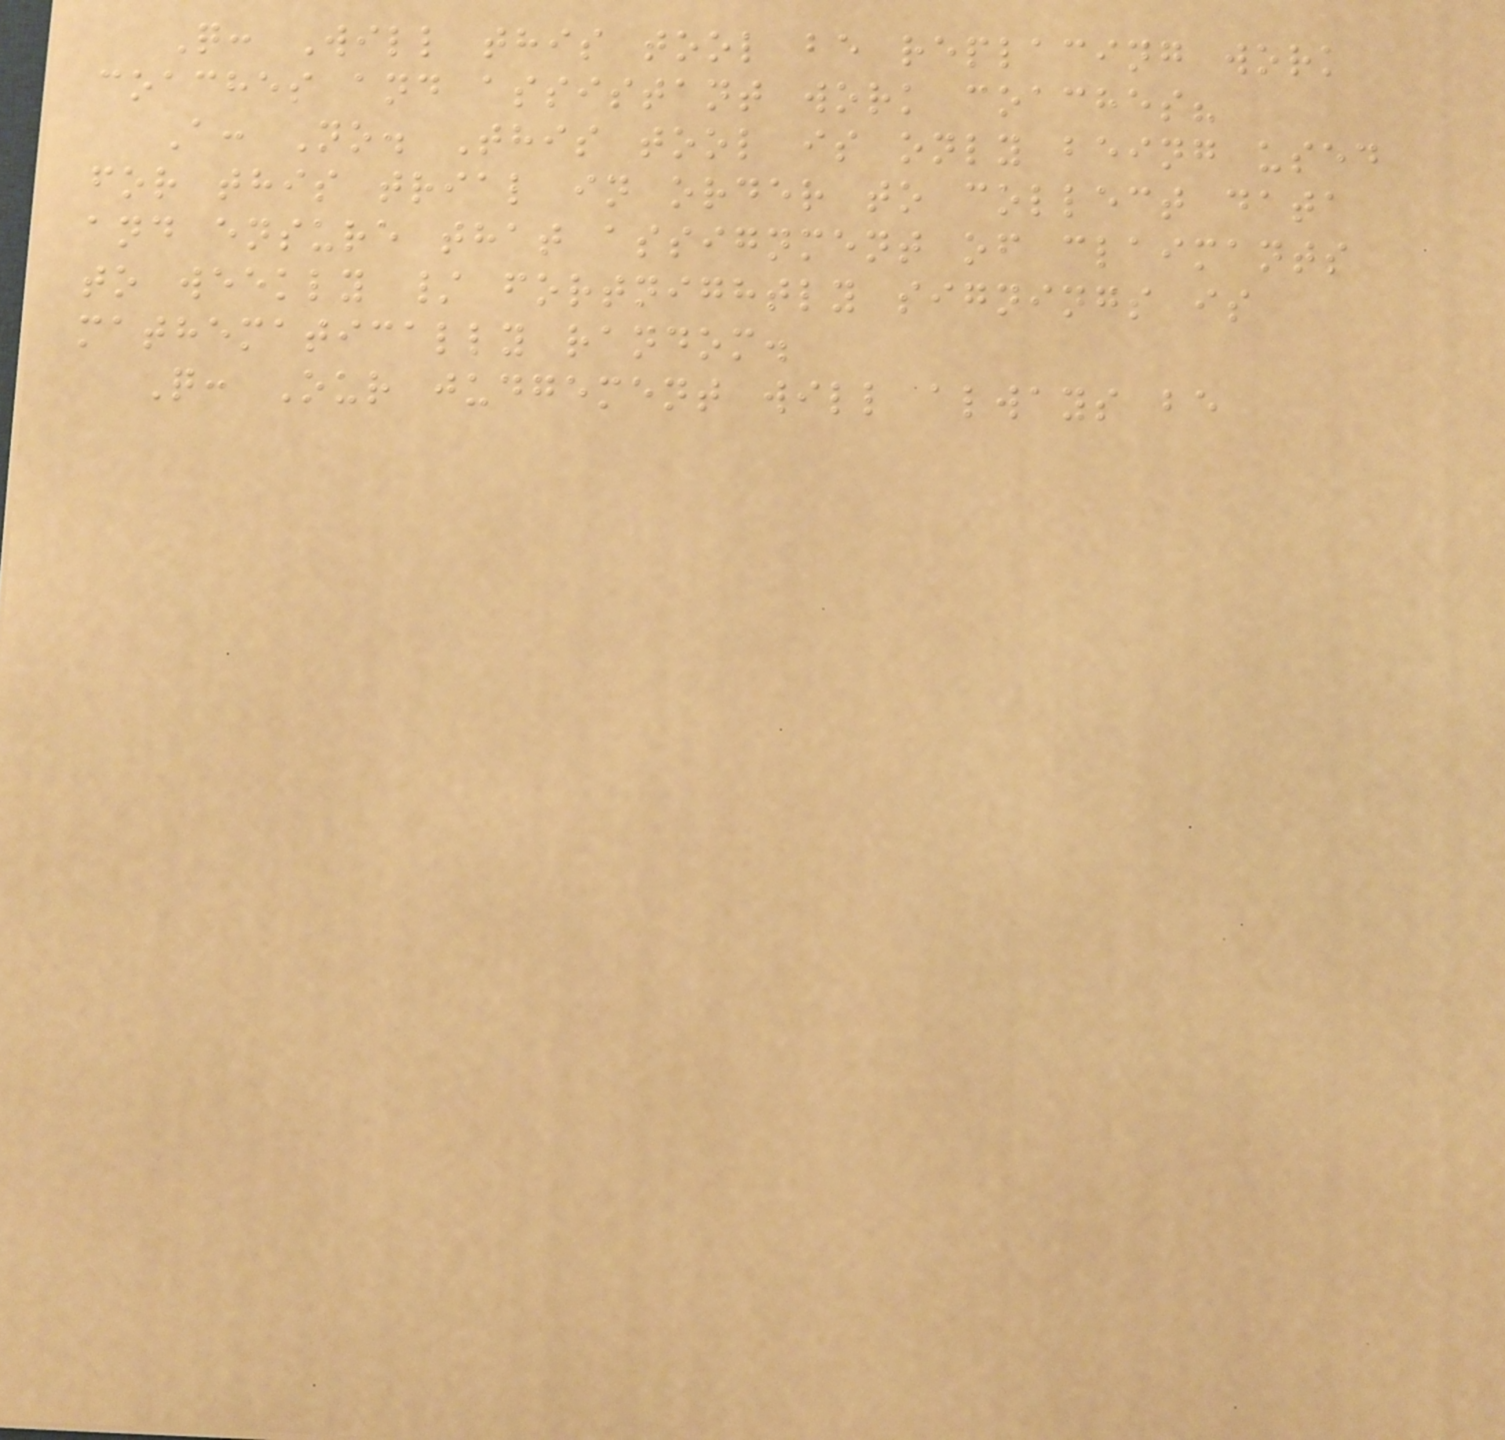Q: Will this tool be replacing work
coaches and assistant work coaches?
A: No. This tool is only being used
for this trial in order to collect data
and ensure that assignment of claimants
to weekly / fortnightly signings is
mathematically random.
Q: Our judgement will always be
